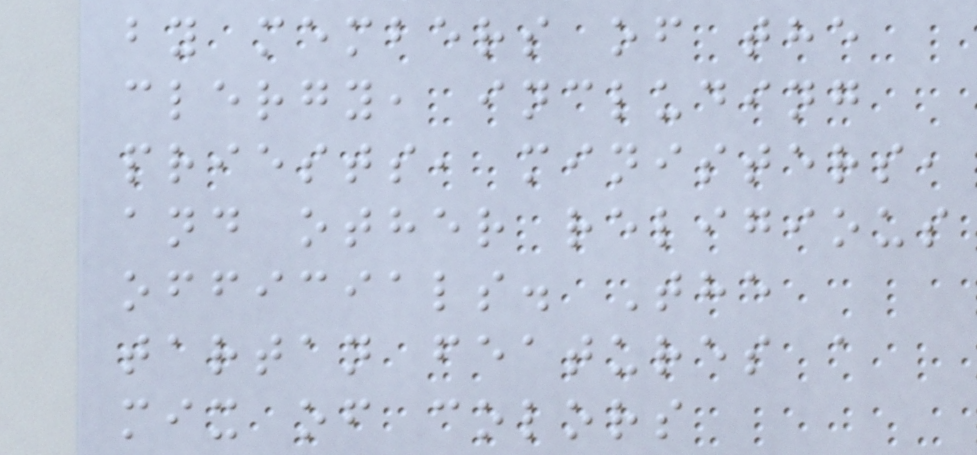by members of the
clergy, including
priests, ministers,
and other religious
officials. The
tartan features a
mix of colors
